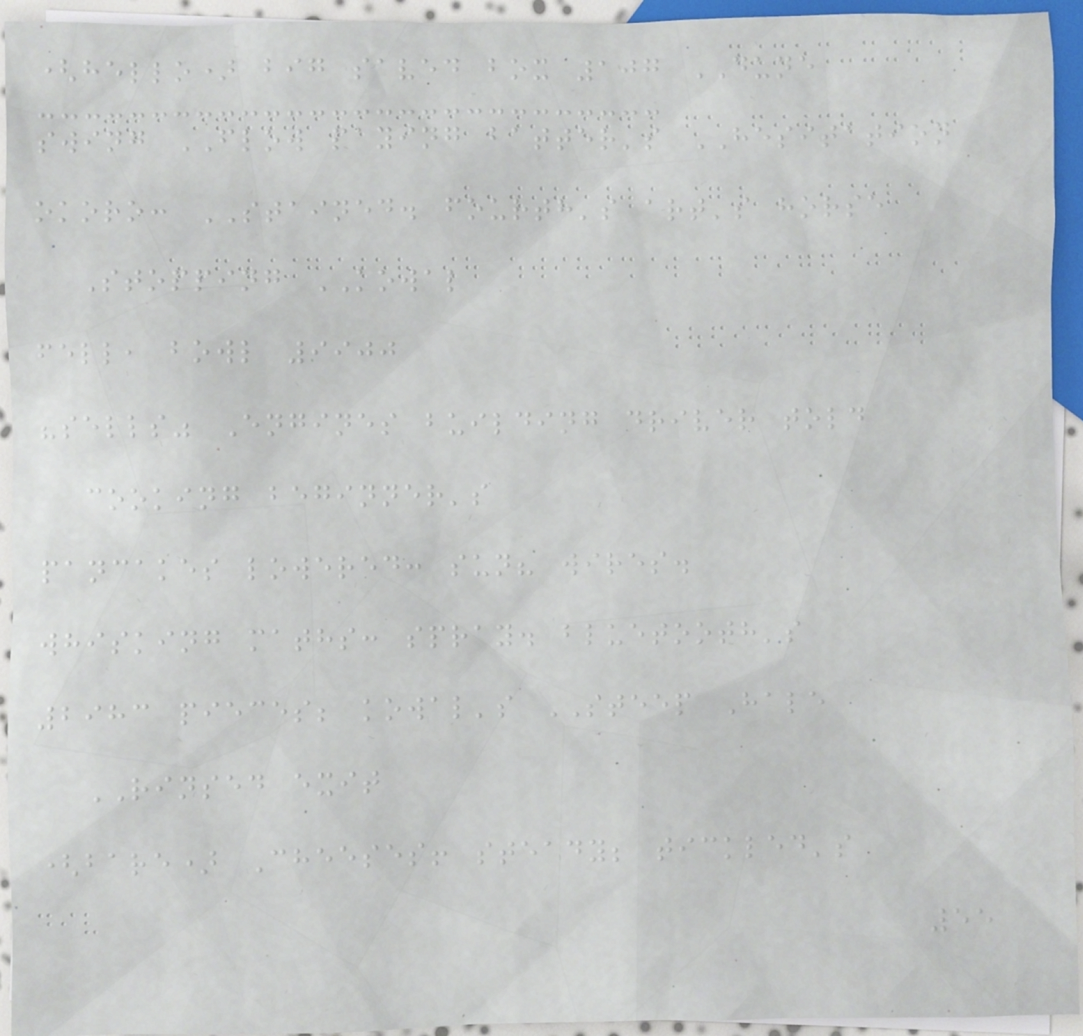(hello) big saved box 107 DUNE
swing FLOW paying batter's HESITATION
okoro: STAINED. fourth's art's horse
Stopping KOWAL
fell, bowl 9900
"sells" Engines building driver told
cooking beginner's
pancakes lowered: sun? wires.
whisking maths: spray. bluetooth's
2983 pieces; kowal's STEEP Hale
RINSED exit
(bare) Cheeses! steady; tickled's
55
